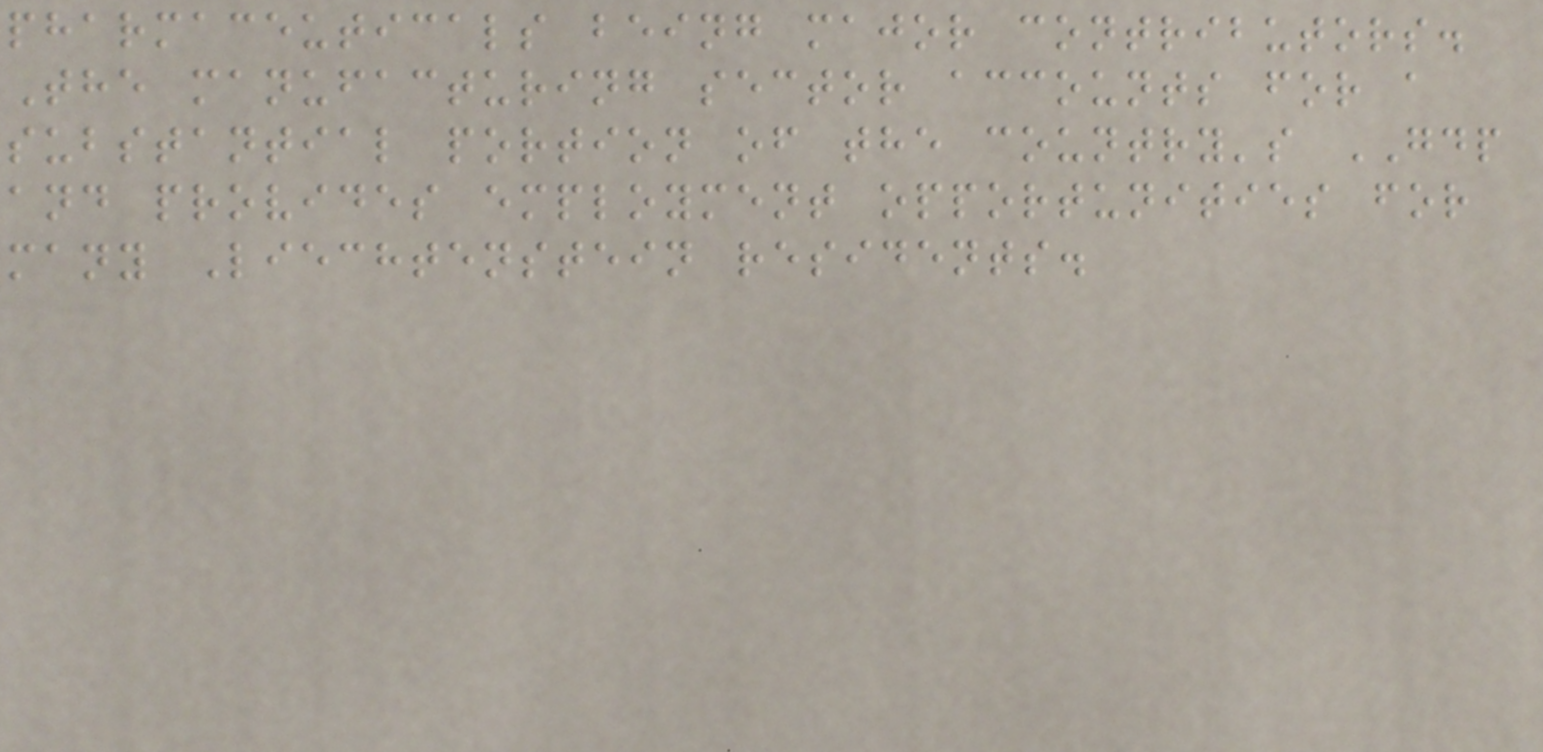pharmaceuticals being major contributors.
The manufacturing sector accounts for a
substantial portion of the country's GDP
and provides employment opportunities for
many Liechtenstein residents.
